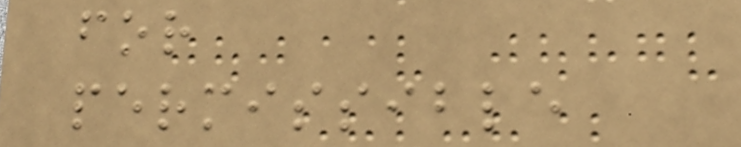for
permissible
